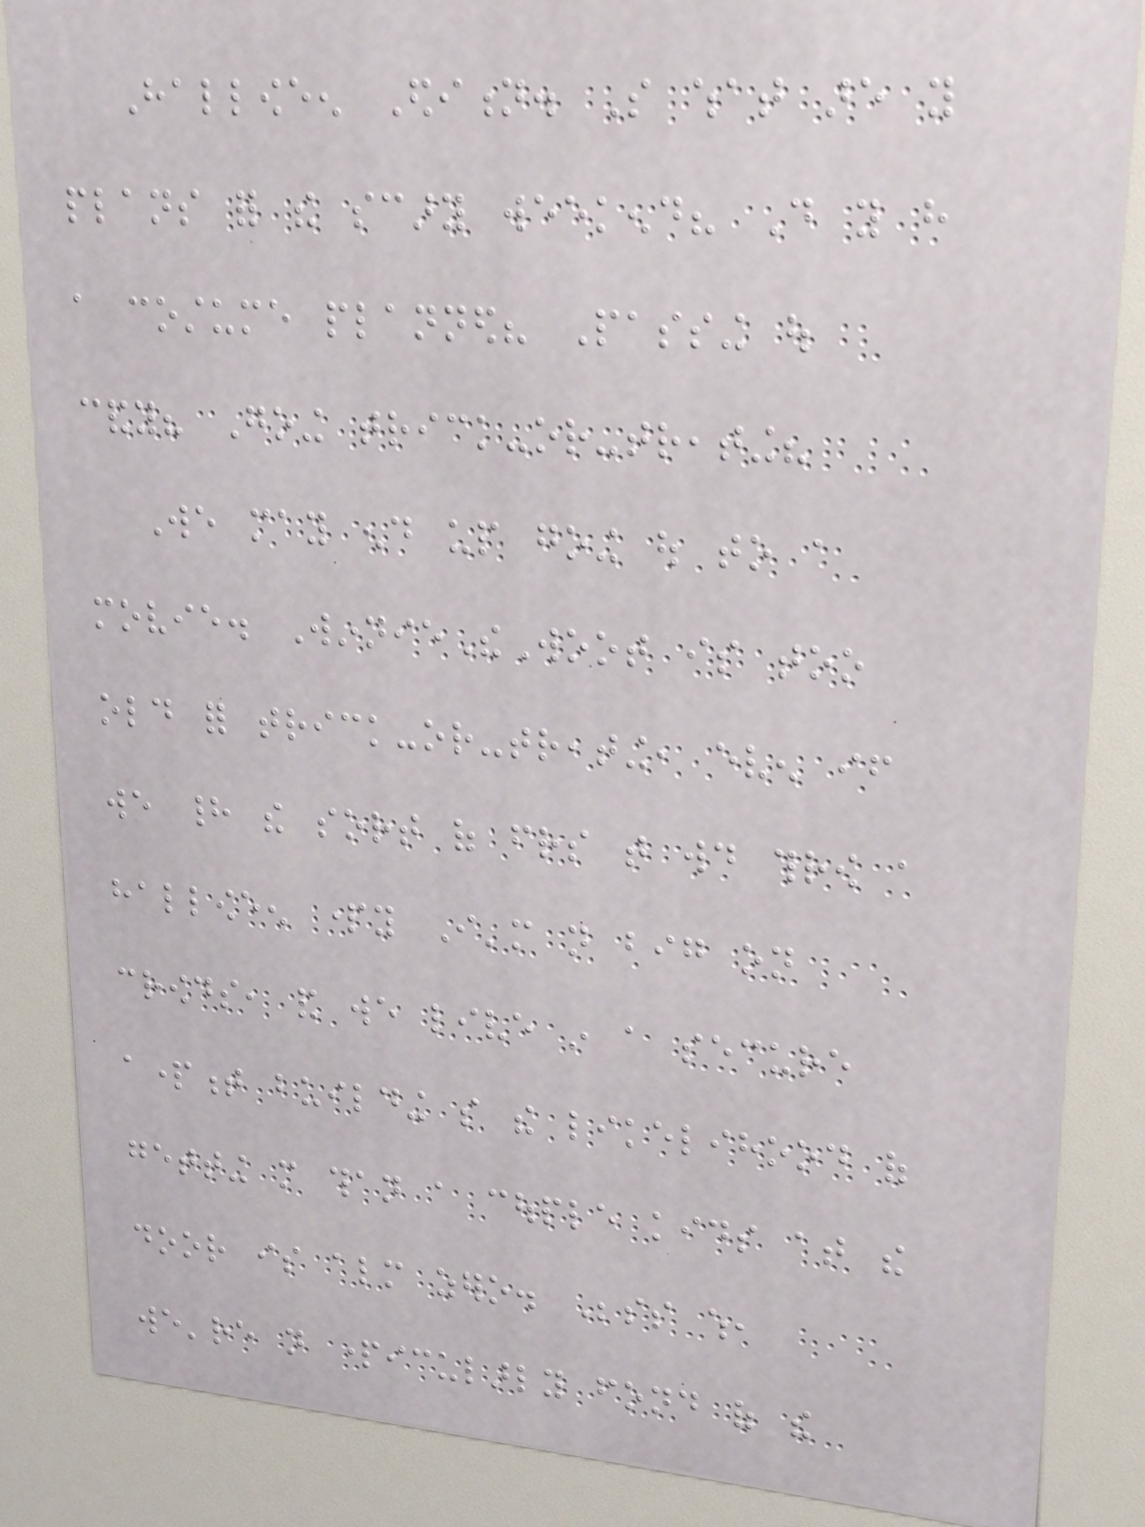Halloween Edition. So what are you
plans for the scary weekend? Do you have
a costume planned? Passing out
candy? Going trick-or-treating?
We may end up going out to a
movie. WinnieTheWoot is too
old for trick-or-treating, even if
we had the sort of friends that would throw a
halloween party I'm not big on
crowds, and we live in a secure
apartment building so the likelihood of
getting more than a couple kids at the
door is almost zero. Besides which,
we're not particularly fond of the
